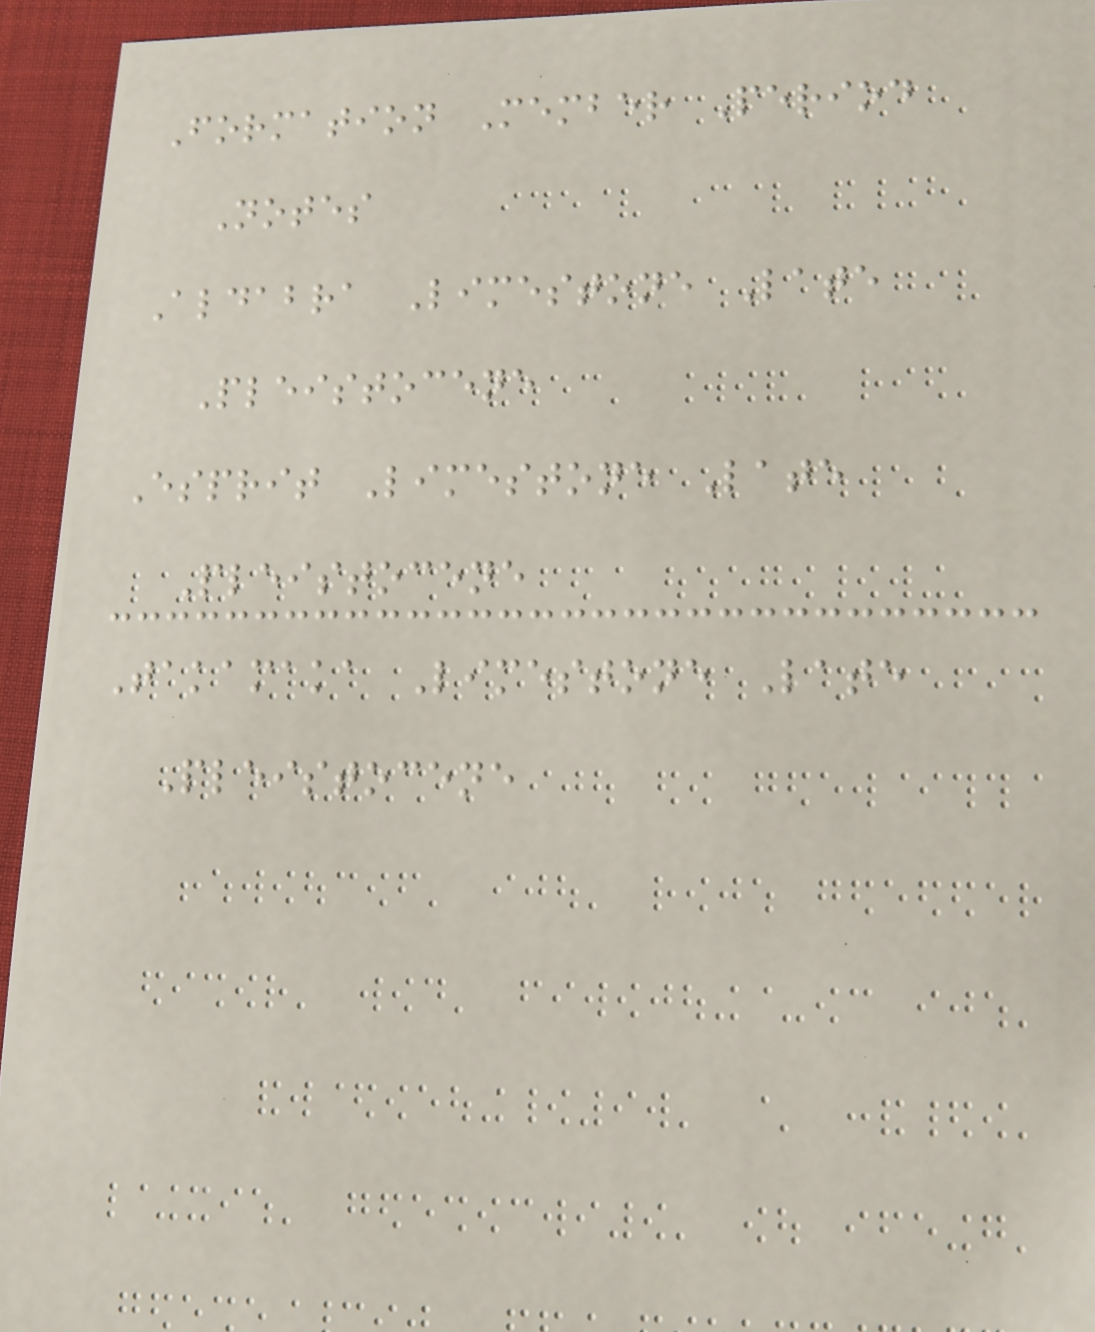Formation Member Period
Notes
Aldabra Limestone Late
Pleistocene
Esprit Limestone Late
Pleistocene
Takamaka Limestone Late
Pleistocene
